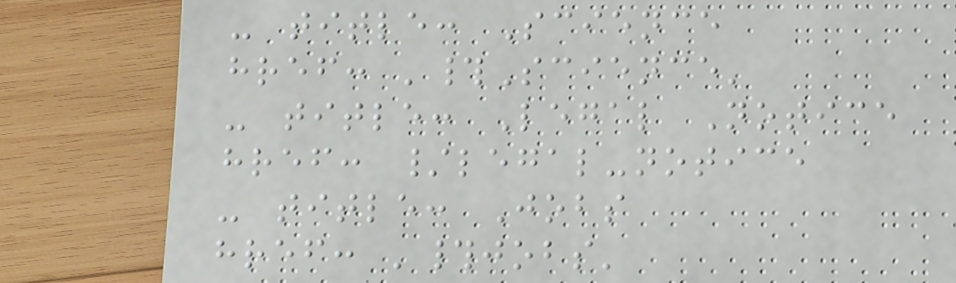- title: Science
href: '#Science'
- title: Legal Notice
href: /legal-notice
- title: Jobs
href: '#jobs'
